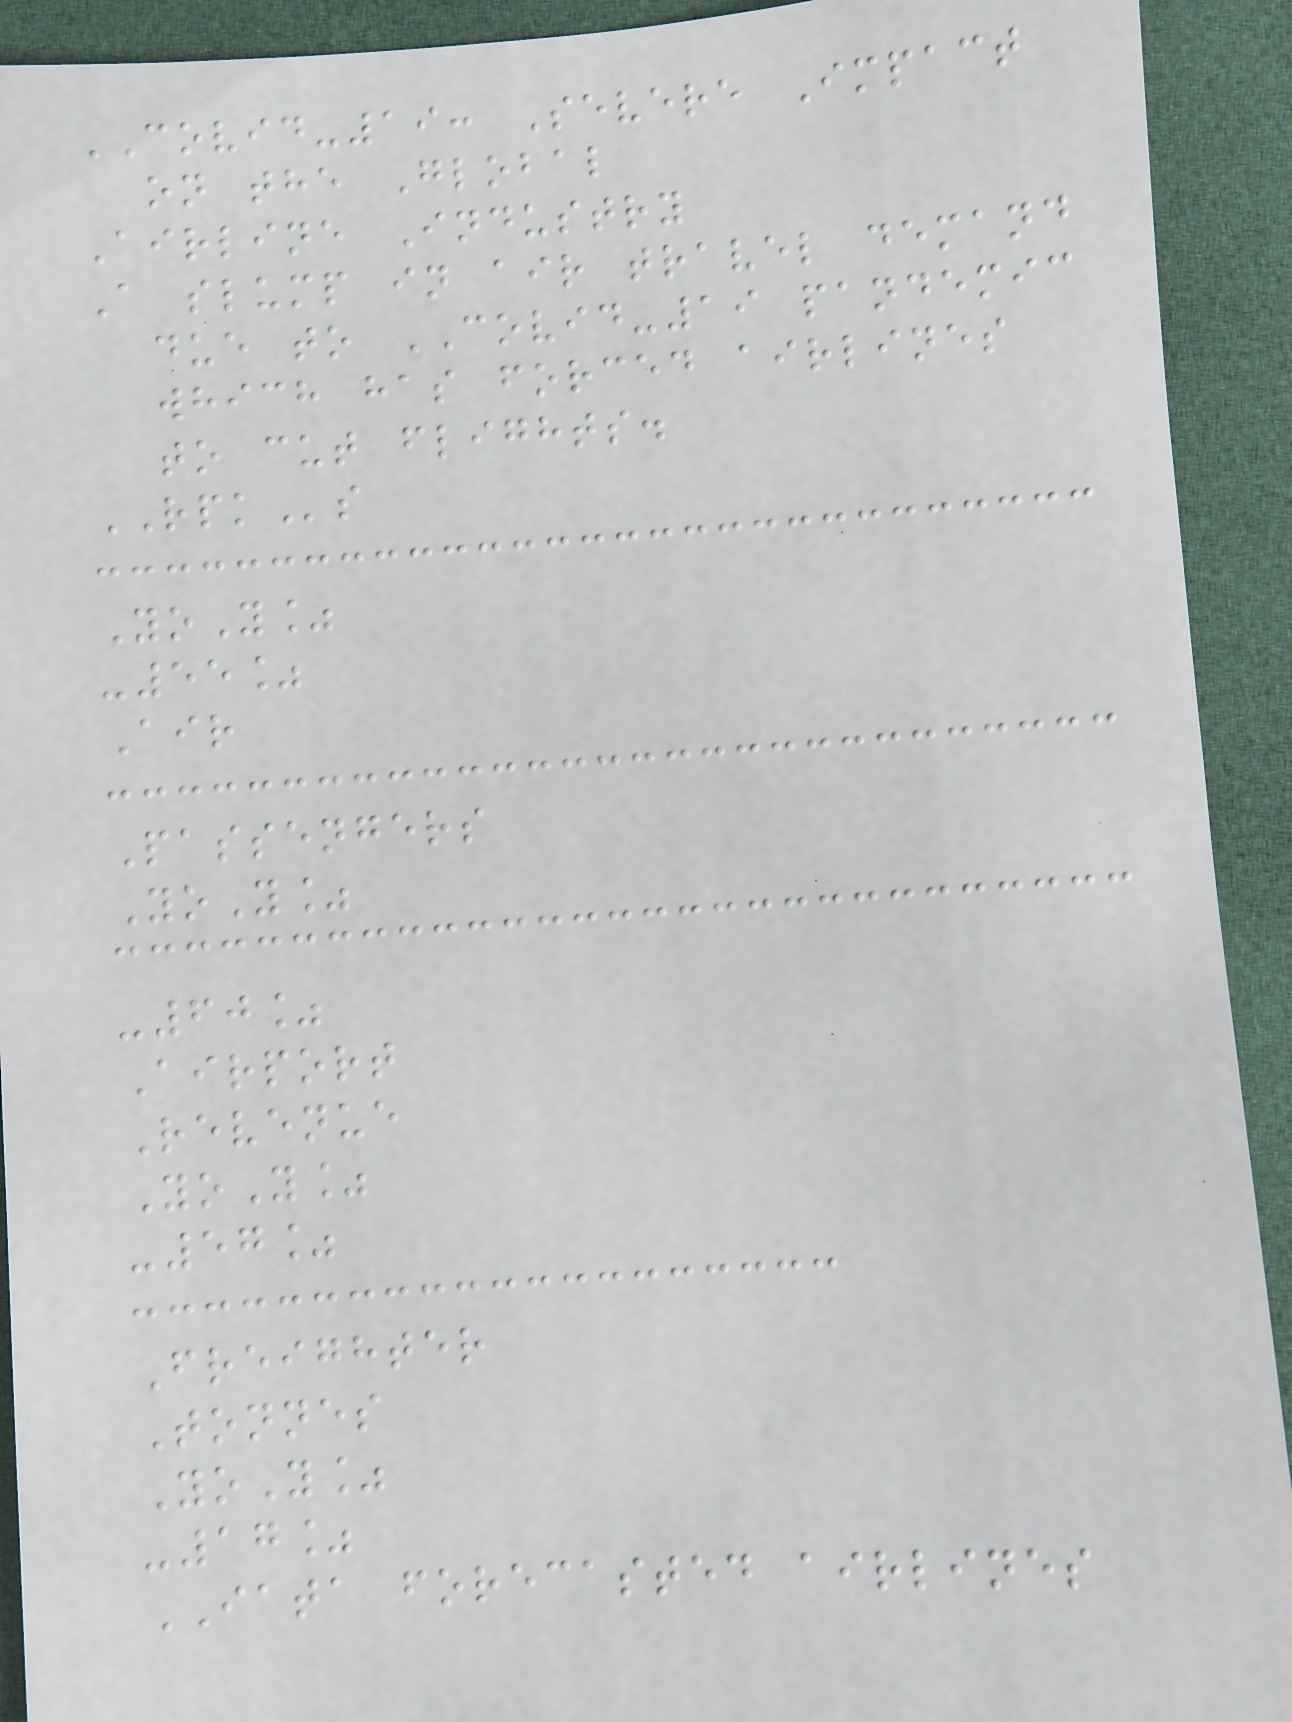COVID-19: Severe Impact
on the Global
Airline Industry
A slump in air travel demand
due to COVID-19 pandemic
which has forced airlines
to cut flights.
RPKs
YoY%
-55%
Air
Passengers
YoY%
-60%
Airport
Revenue
YoY%
-57%
Freighter
Tonnes
YoY%
-17%
IATA forecasted airlines
